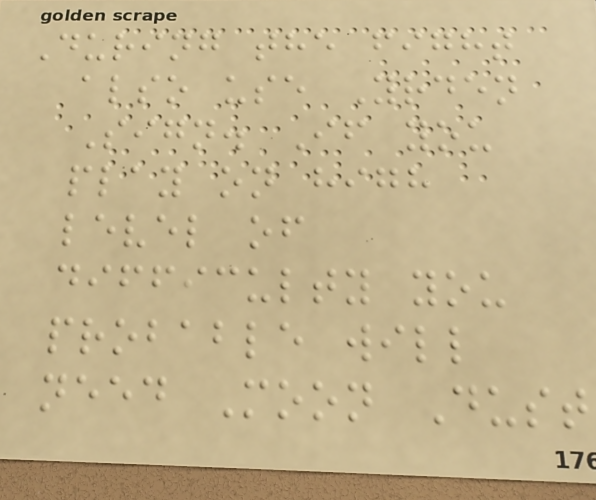During the fight
also use Yrden
Sign. If you
play on high
level of
difficulty you
probable will
need Moon Dust
